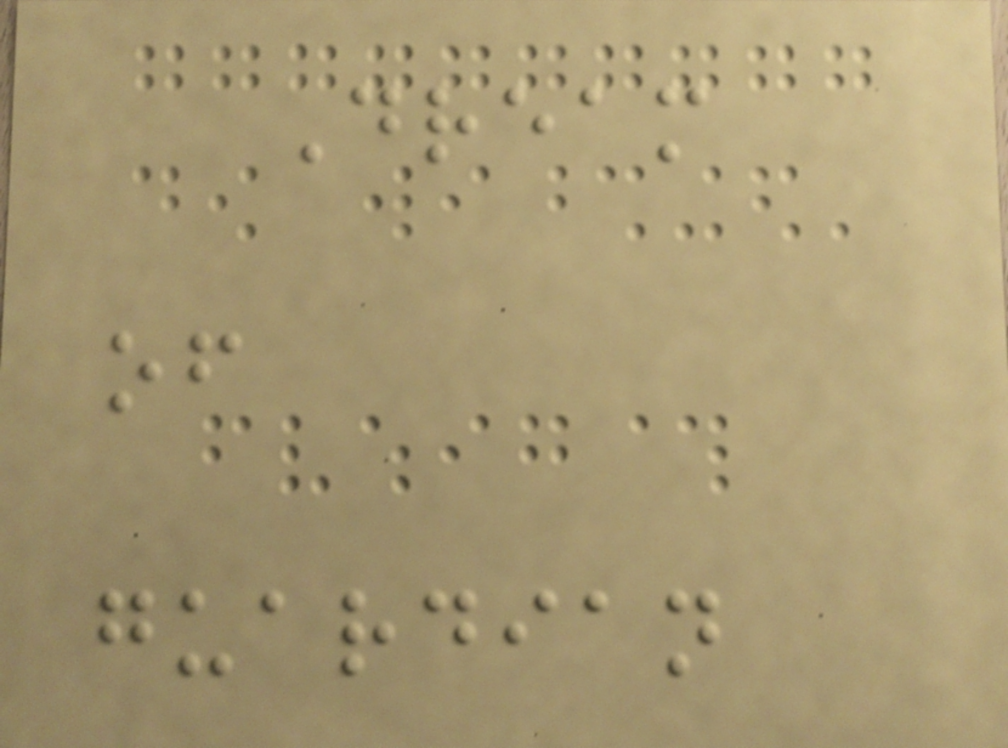Dream
of
guardian
